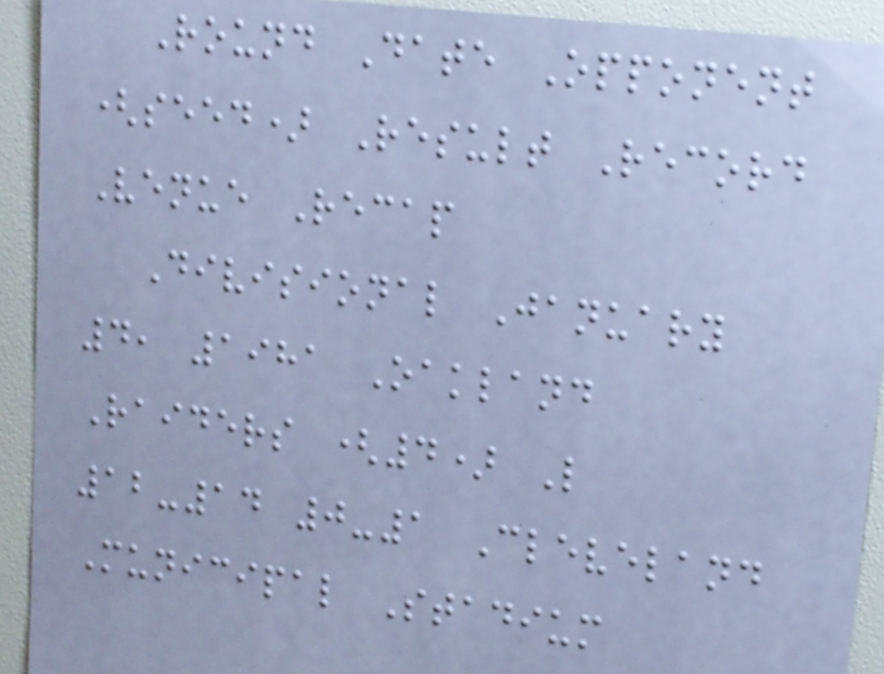Round Date Opponent
(seed) Result Record
Venue Recap
Divisional January
4, 1981 Oakland
Raiders (4) L
12-14 0-1 Cleveland
Municipal Stadium
